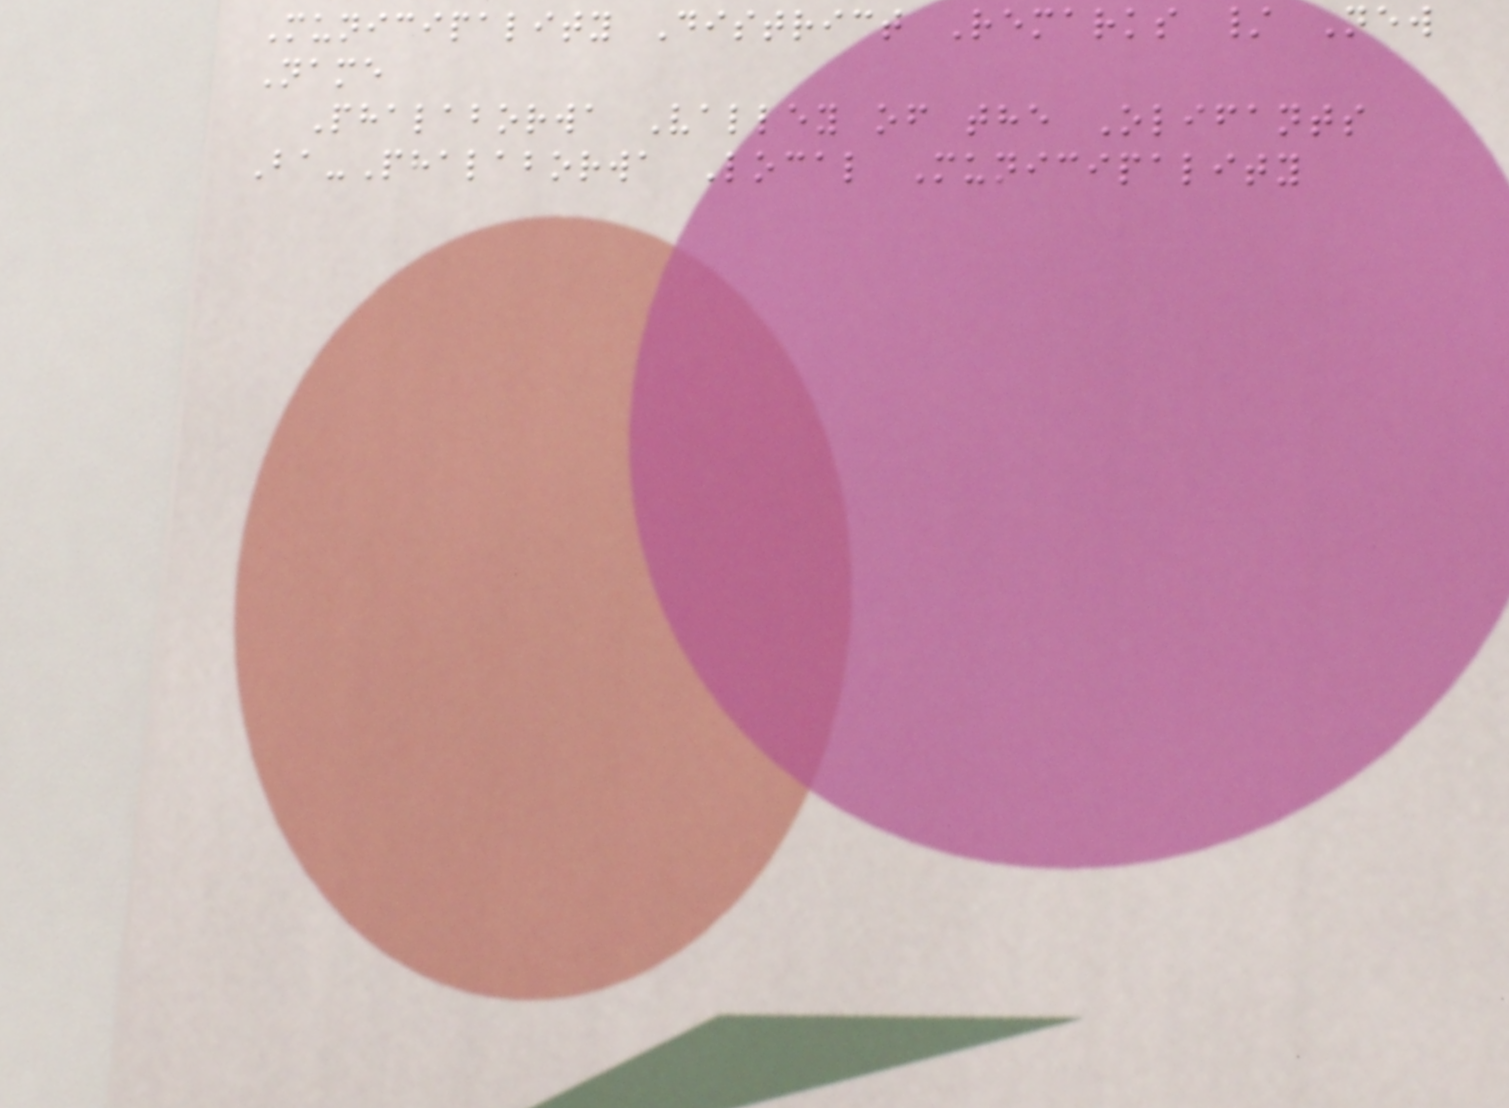Municipality District Remarks / New
Name
Phalaborwa Valley of the Olifants
Ba-Phalaborwa Local Municipality
